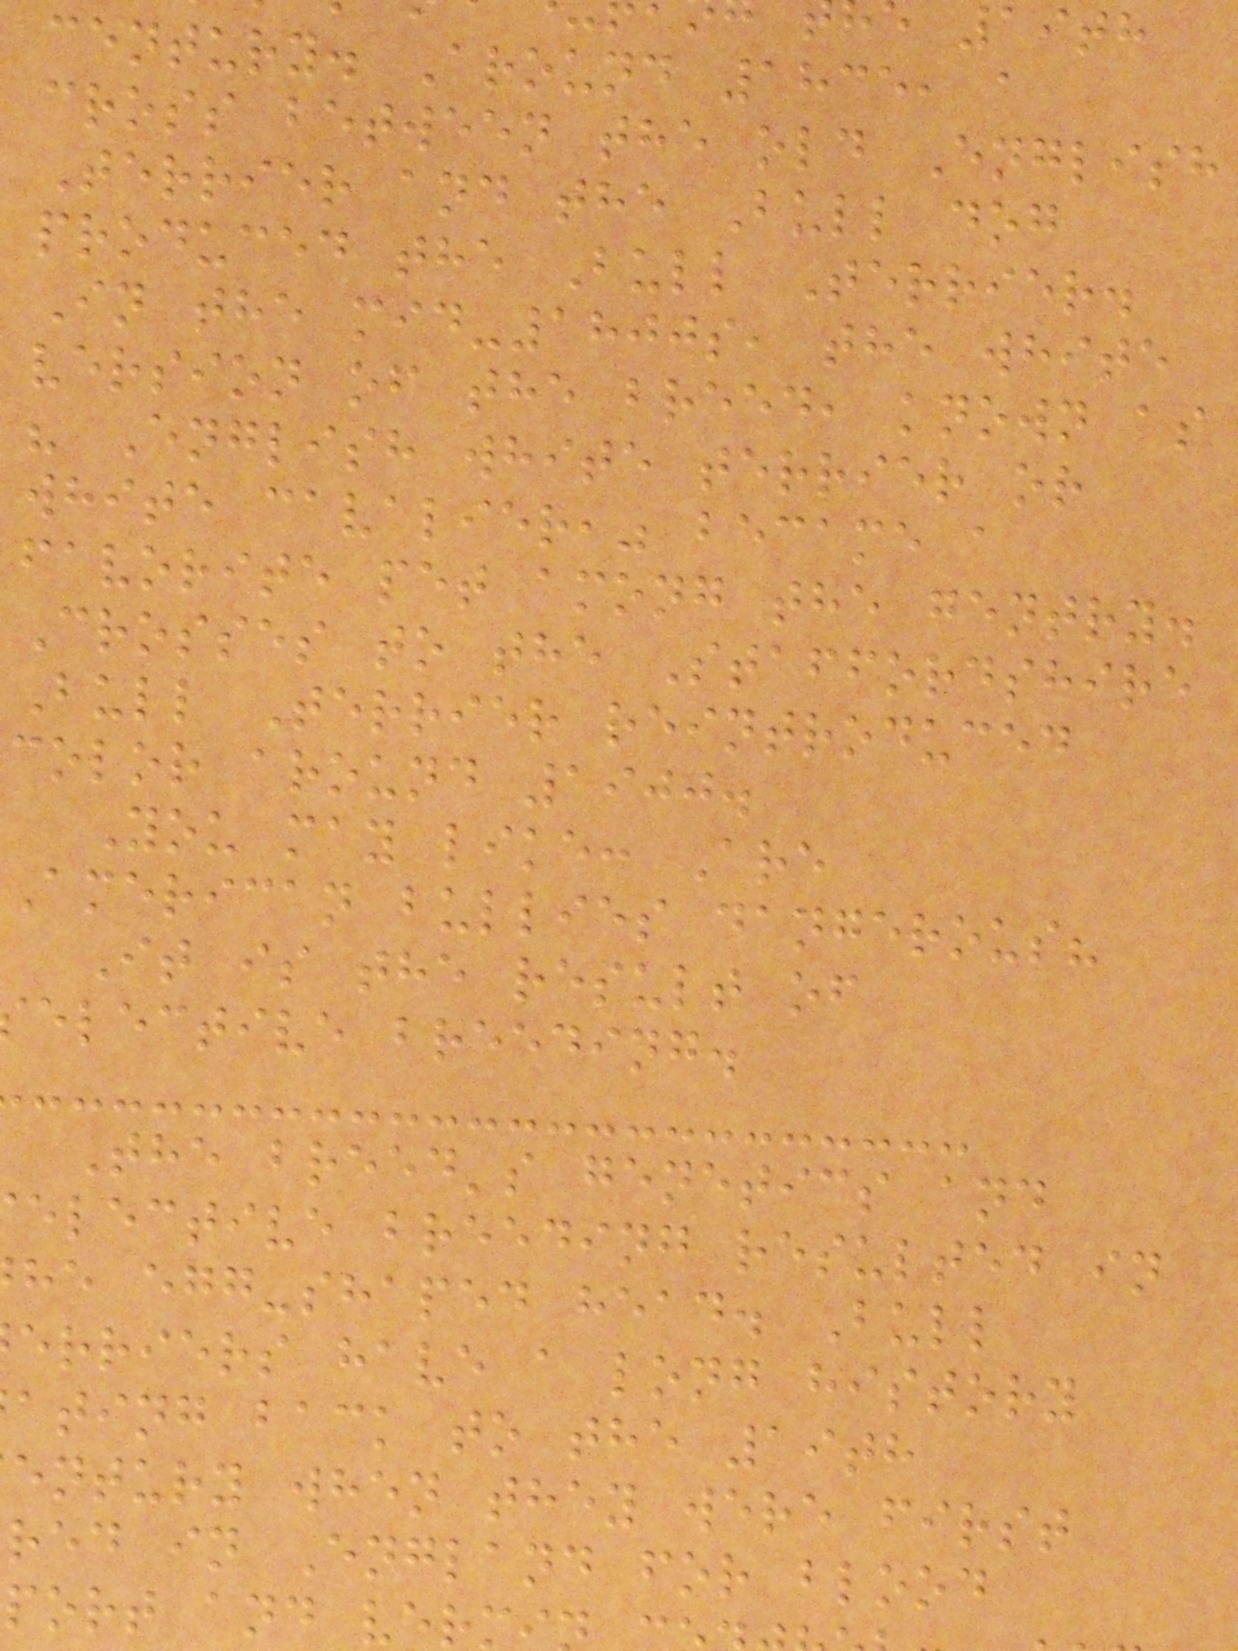century. Around 1835, a
cross between the old English
Terrier and the Bull dog
produced the Bull Terrier.
In the mid-1800s, the white
version of the breed, known as
" English white terrier or
white cavalier," became a
favorite pet among the gentry.
Crosses to the Staffordshire
Bull Terrier reintroduced
color around 1900.
You may like: Are
American bullies dangerous?
It is the result of
elective breeding.
The breed's genetics and
elective breeding resulted in
he egg-shaped head. Bull
erriers have a long history
ating back to the 19th
entury when they were first
red in England for blood
port and ver
